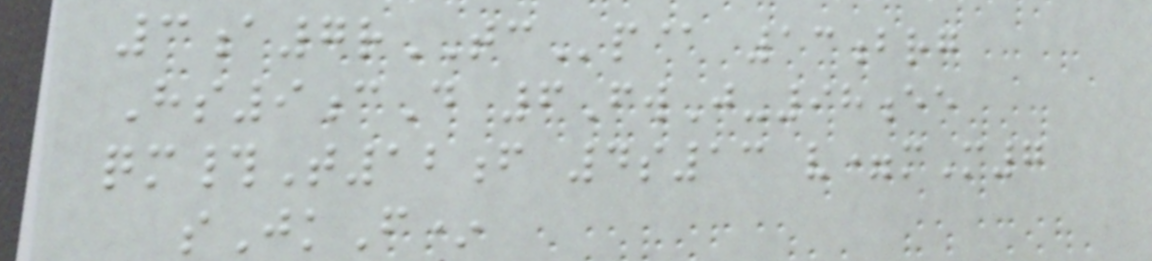3a7rTCp@ 13brg
Hs9cD 6FwJ-98ee
qm#T12f 4s13 v=mM7
sJkF*
